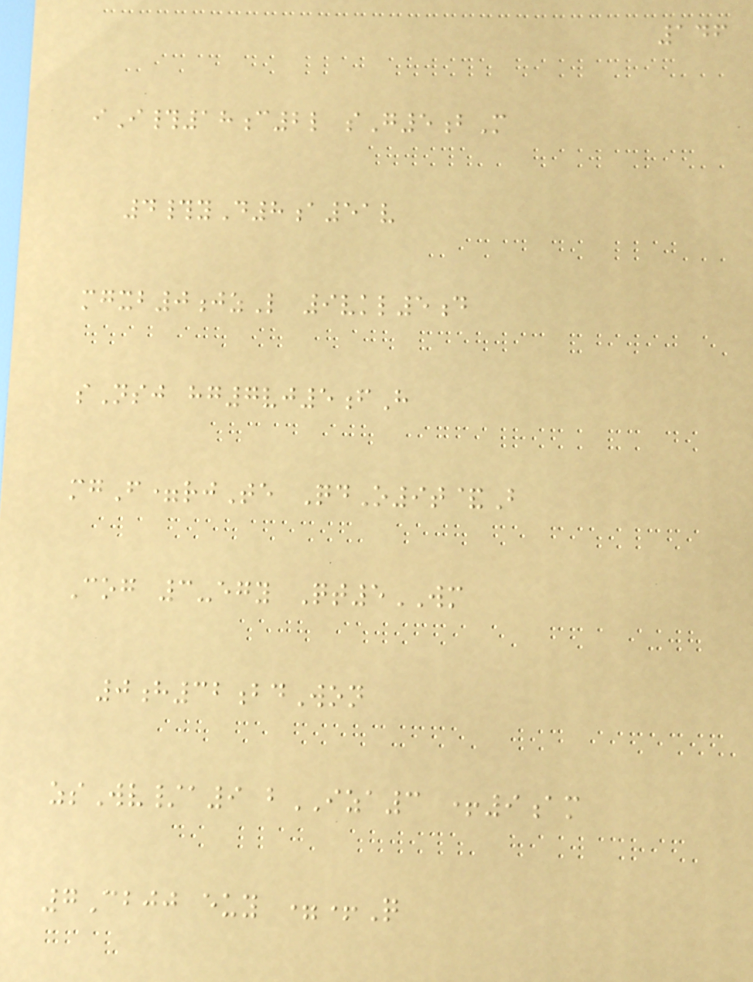146
iI#18c2l sG5bM
4#yD8a51v
mgxb0jzL 9vkl5d
sNsj hg7vj5fH
mgF=rjTe QdO9t&B
Cog 3-egy Qt5WM
0h32bdWon
zsWv/a9 bIZA3 +9am
7Cbjj euy =+Q
